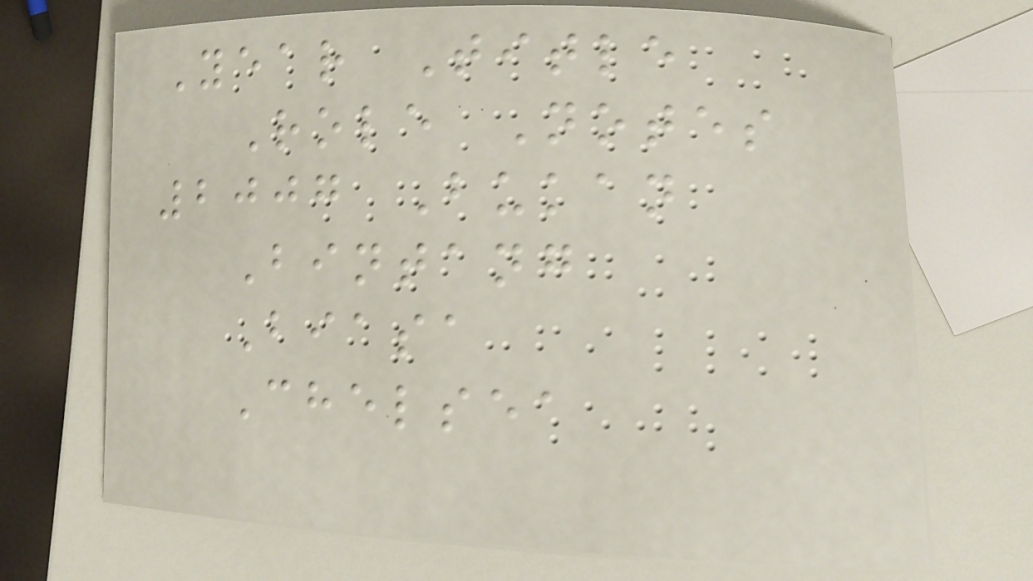Year Title
Role Notes
2007 Bukan
Bintang
Biasa
Chelsea
